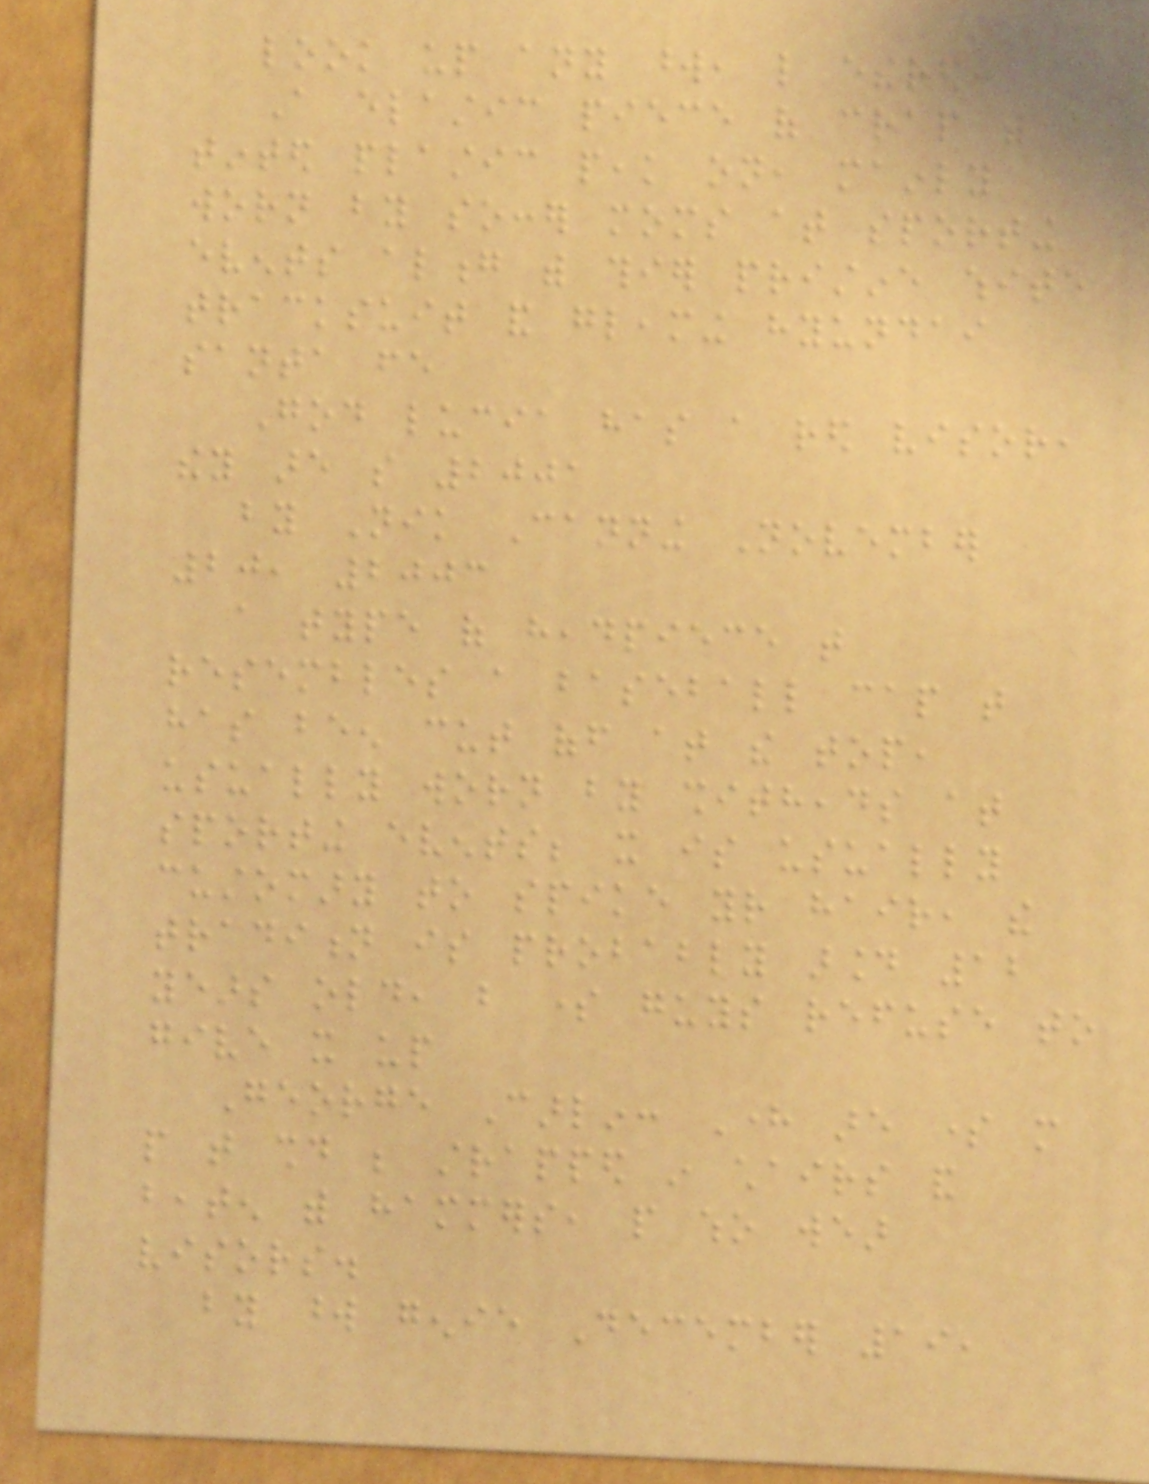look up any word, like ethered:
A elastic piece of crap with a
tinted plastic peak on, mainly
worn by soccer moms at sporting
events along with thier pristine white
tracksuit and gleaming hyundai
santa fe
God lucia has a red visor,
they are so 2001
by Nik Canning November
20, 2003
a type of headpiece that
resembles a baseball cap that
has been cut off at the top,
usually worn by shitheads at
sporting events; it is usually
customary to spike your hair, the
tradition is probably around 12
years old, but some guys refuse to
give it up
George Carlin: Here are some more
people that should be strapped in chairs and
beaten with hammers, people who wear
visors.
by word genie December 19,
